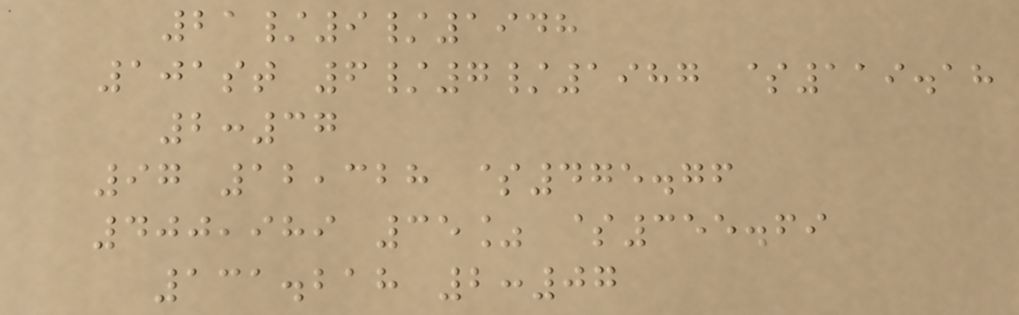21/9/1948
101st 6/7/1987 $119.18
2:37
97 12,328 $475.76
400,989 35% $355.69
131.218 2:07
